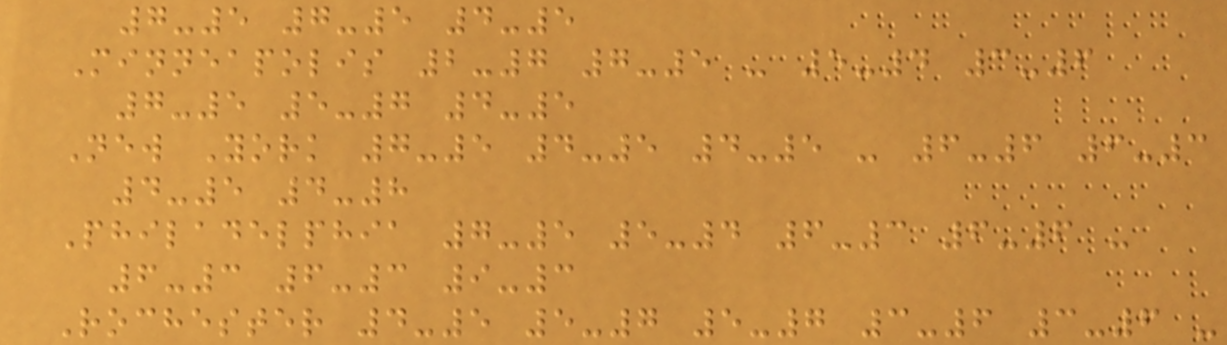7-5 7-5 4-5
Minneapolis 2-7 7-5 - 5-4 3-6
7-5 5-7 4-5
New York 7-5 4-5 4-5 - 6-6 6-3
4-5 4-8
Philadelphia 7-5 5-4 6-3 6-6 -
6-3 6-3 9-3
Rochester 4-5 5-7 5-7 3-6 3-6 -
